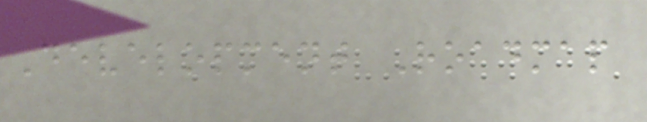Development Roadmap
